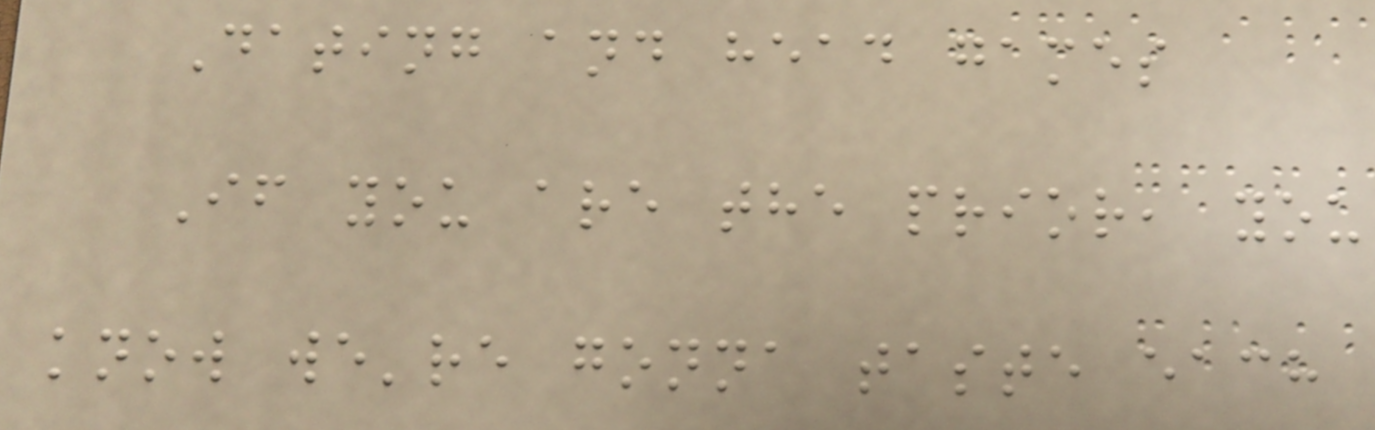Dating and head games
If you are the prior, you
know we're gonna taste each
